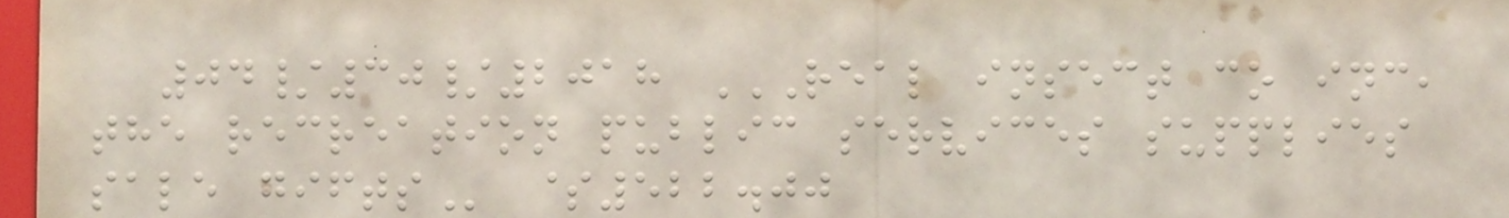04/30/2018 REAL INSECT CO INC,
THE RECREATION PUBLIC SERVICES SUPPLIES
SALE GIFTS $522.00
